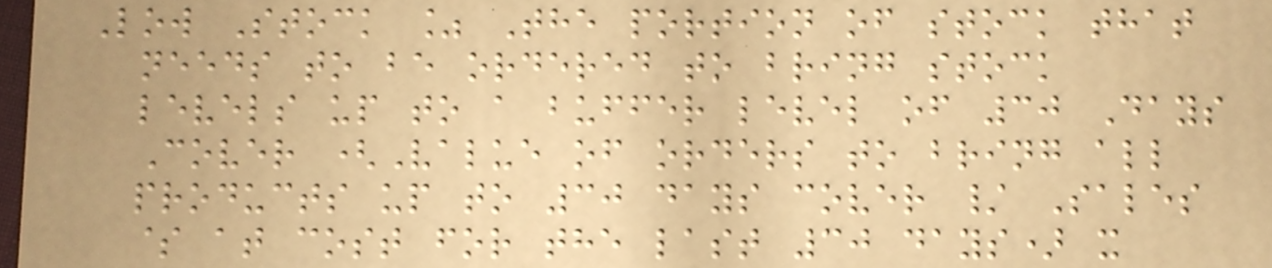Low Stock % The portion of stock that
needs to be ordered to bring stock
levels up to a buffer level of 30 Days
Cover (Value of orders to bring all
products up to 30 days cover / Sales
$ at cost for the last 30 days) x
